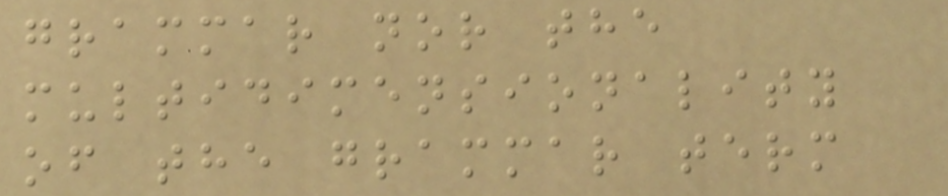grammar nor the
multidimensionality
of the grammar term
